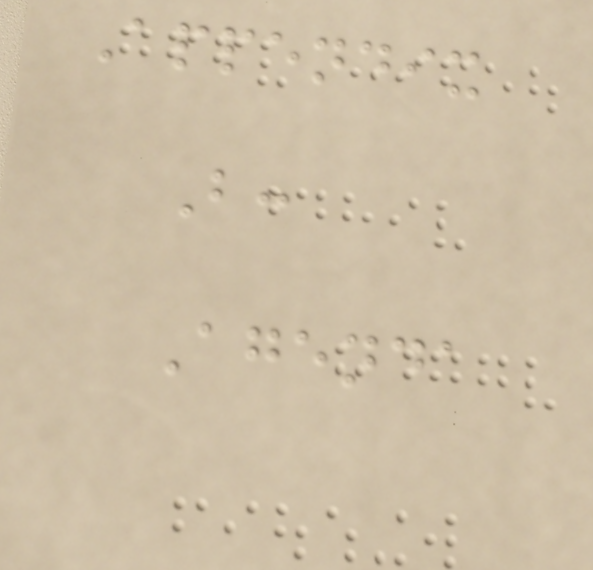Appendix
B:
Agenda
